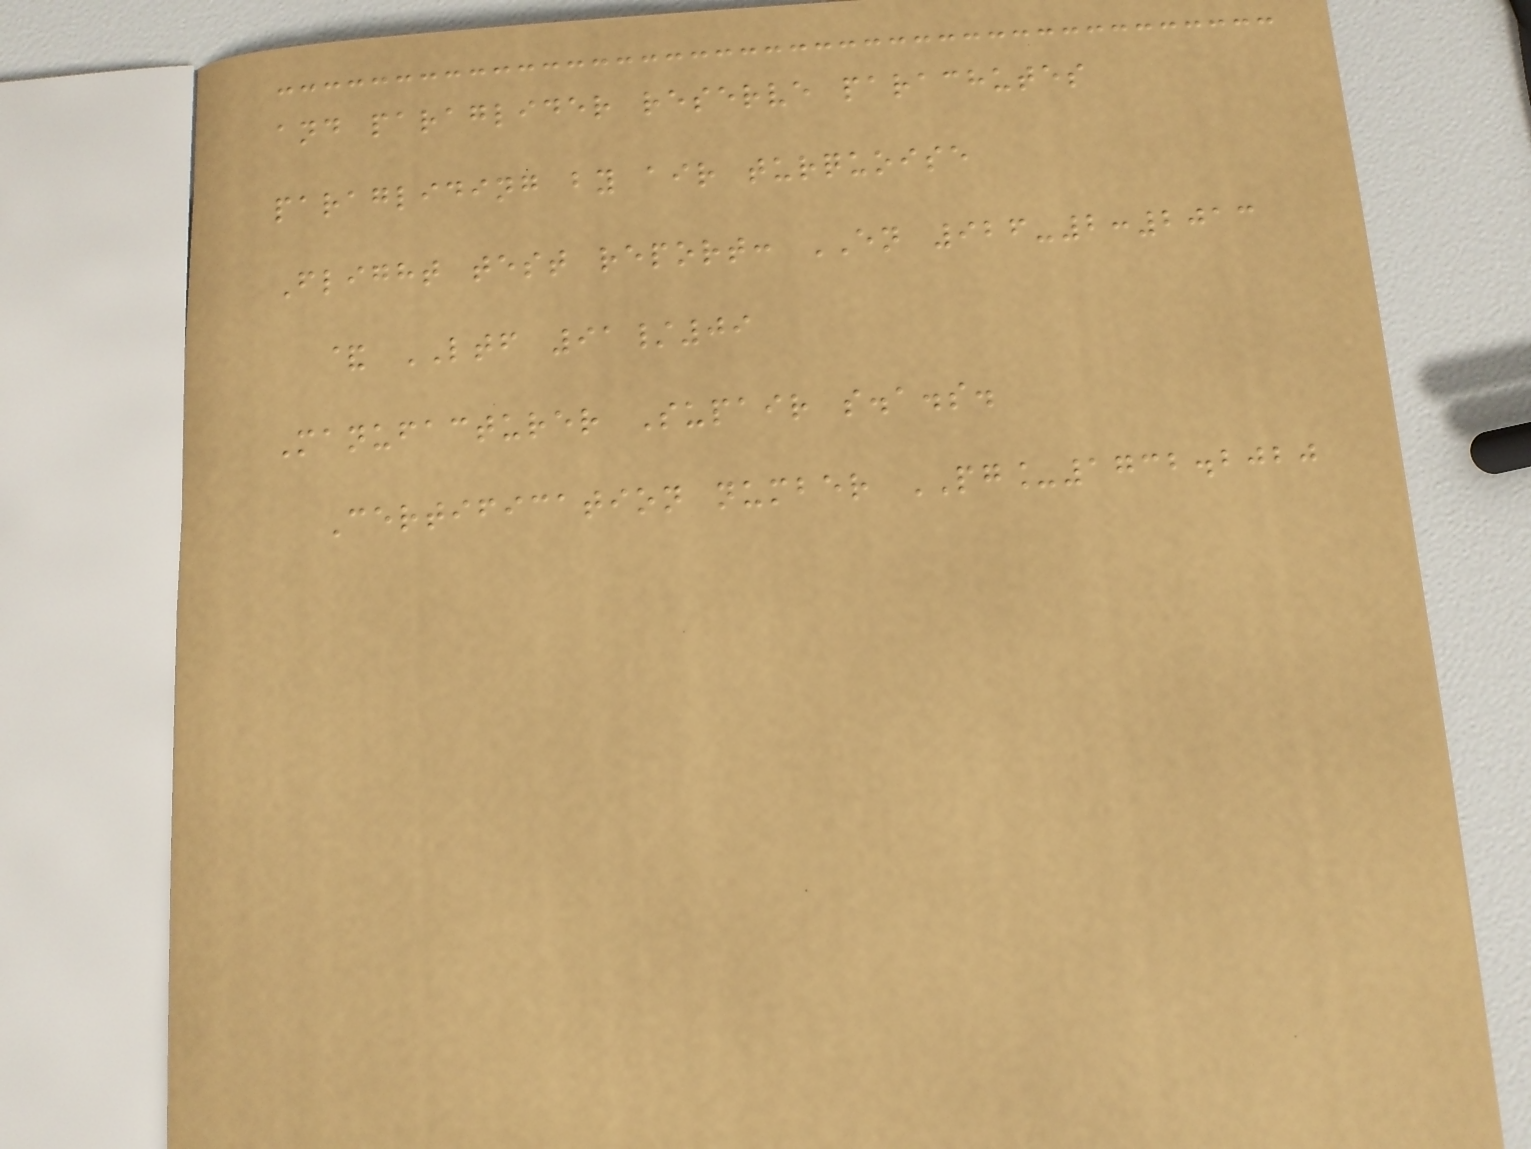and paraglider reserve parachutes
paragliding by air turquoise
Flight test report: EN 926-2:2013
& LTF 91/09
Manufacturer Supair s.a.s.
Certification number PG_1732.2020
